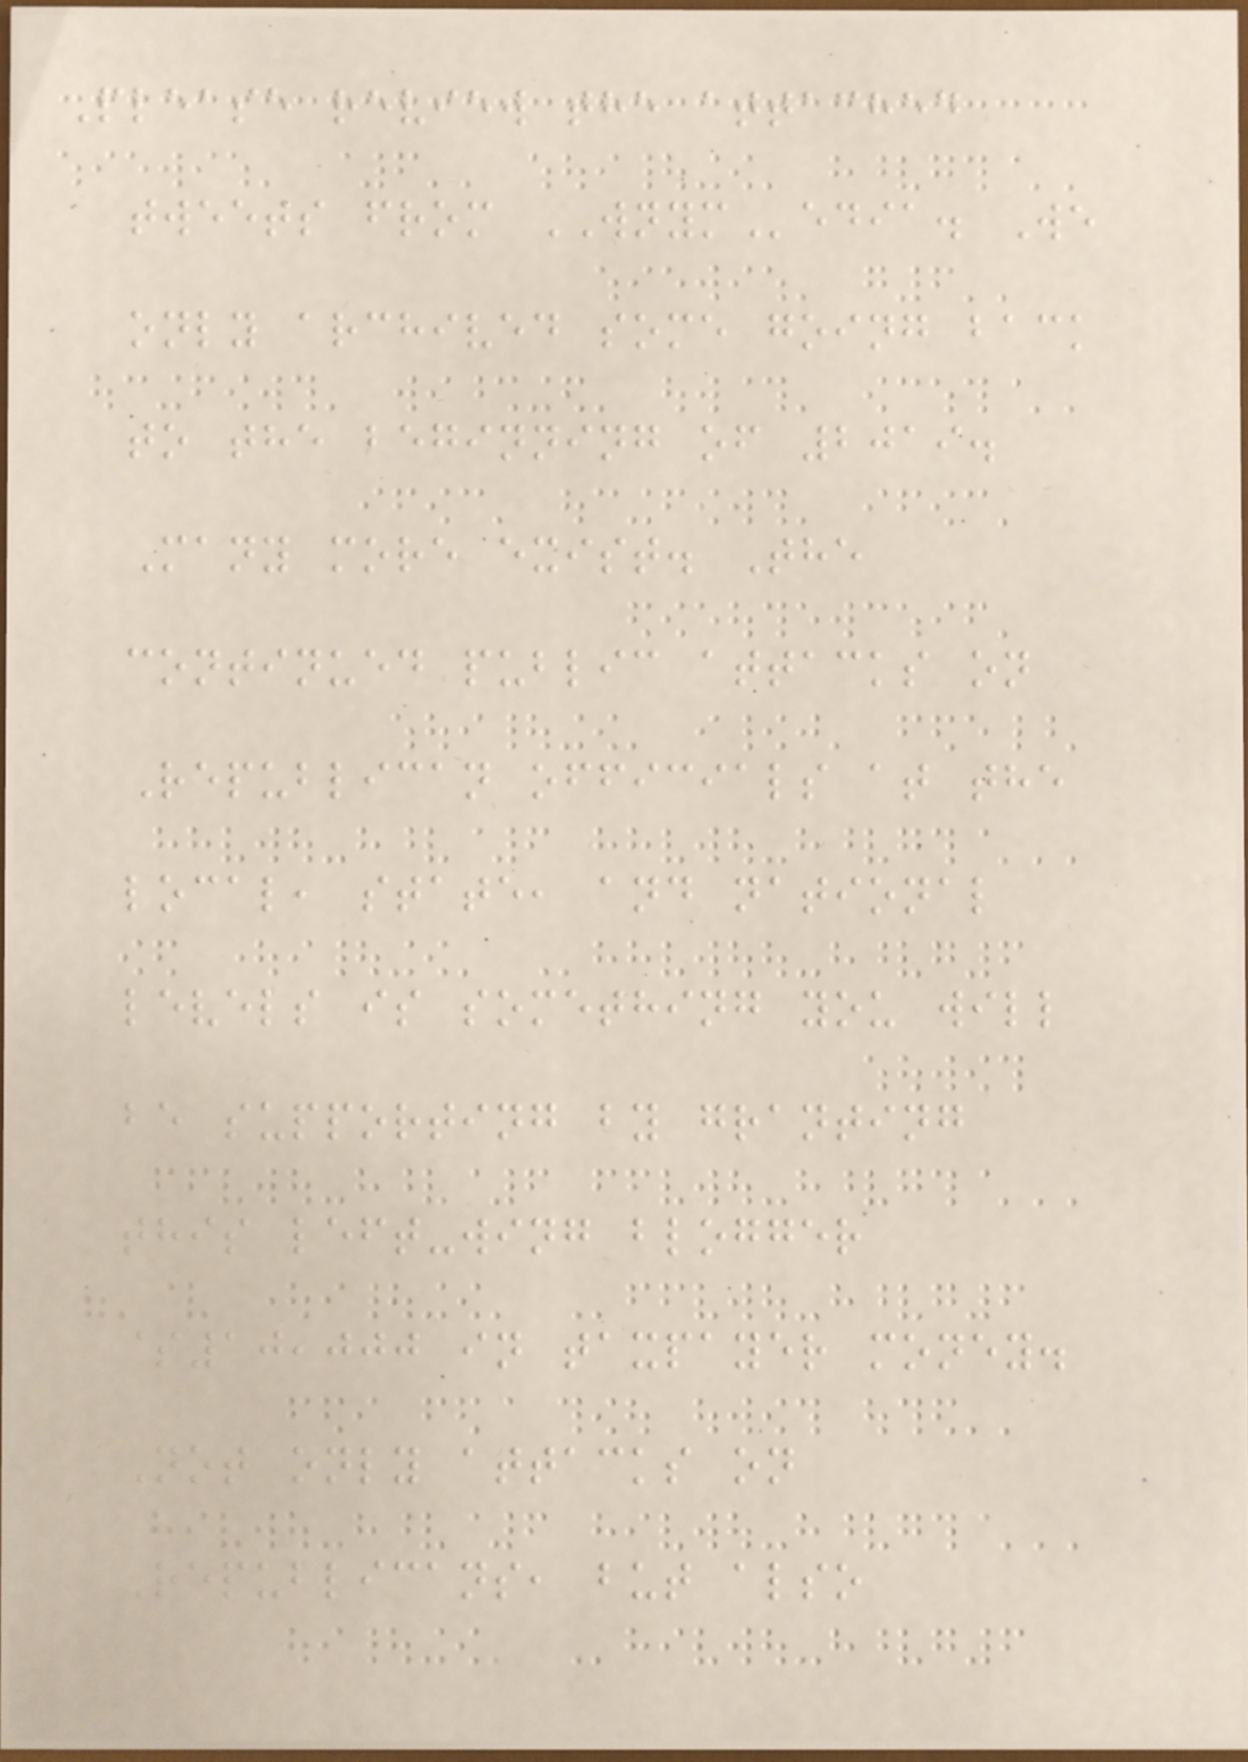Please review the attached
tweets from WNYMedia. We
only archived some going back
to the beginning of 2019.
Many more exist. The
continued public attacks on
Republican officials at the
local, state, and national
levels is something you will
be supporting by granting
this left-wing blogger
$10,000 in taxpayer money.
Not only attacks on
Republicans, but also
